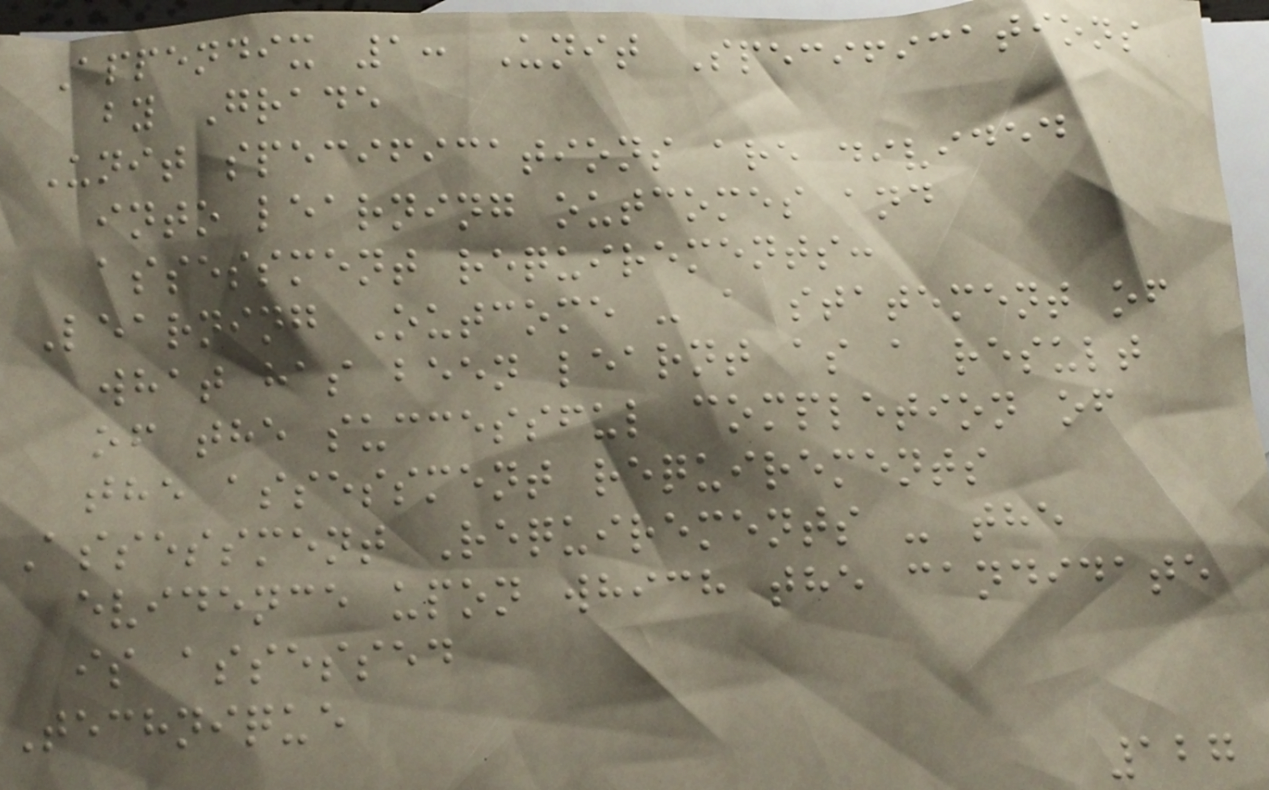Appendix 1: Unit Specifications
by Grade
Unit specifications are divided
into learning outcomes and
assessment requirements:
Learning Outcome - a statement of
what has been learnt as a result
of the successful completion of
the assessment requirements
Assessment Requirements - the
evidence upon which the candidate
is assessed
Technique
127
